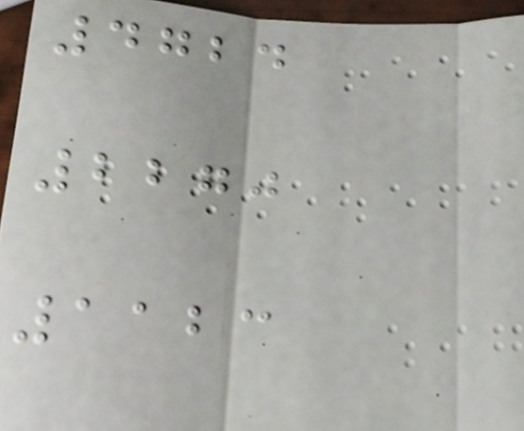4724
2270
1123
